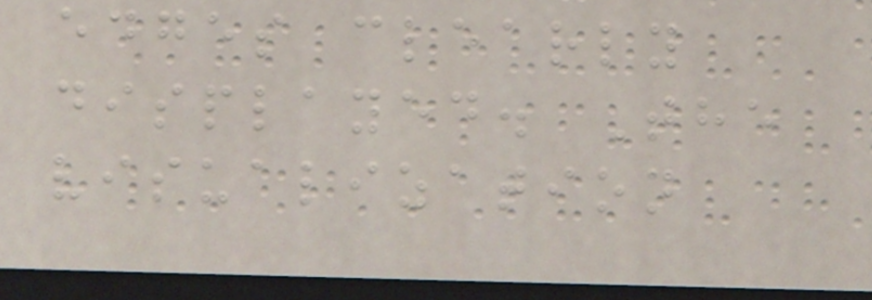edges clearly
displayed. The
visualization
